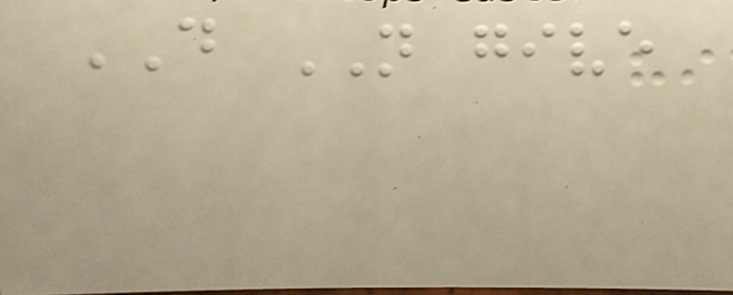DO NOT give
